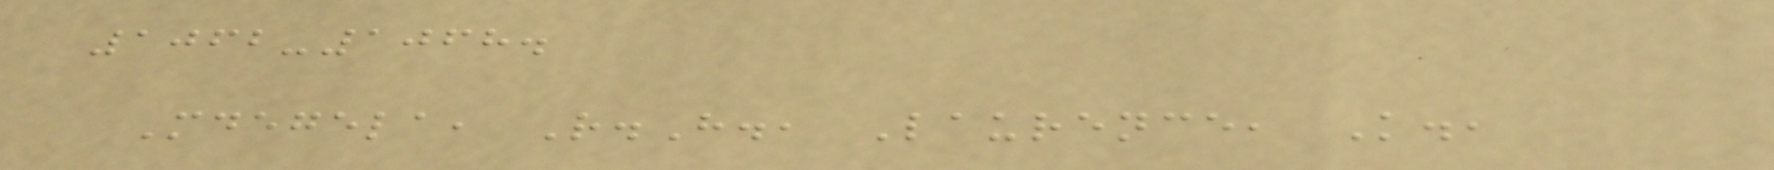1062-1068.
Mdegela, R.H., Laurence, K.,
